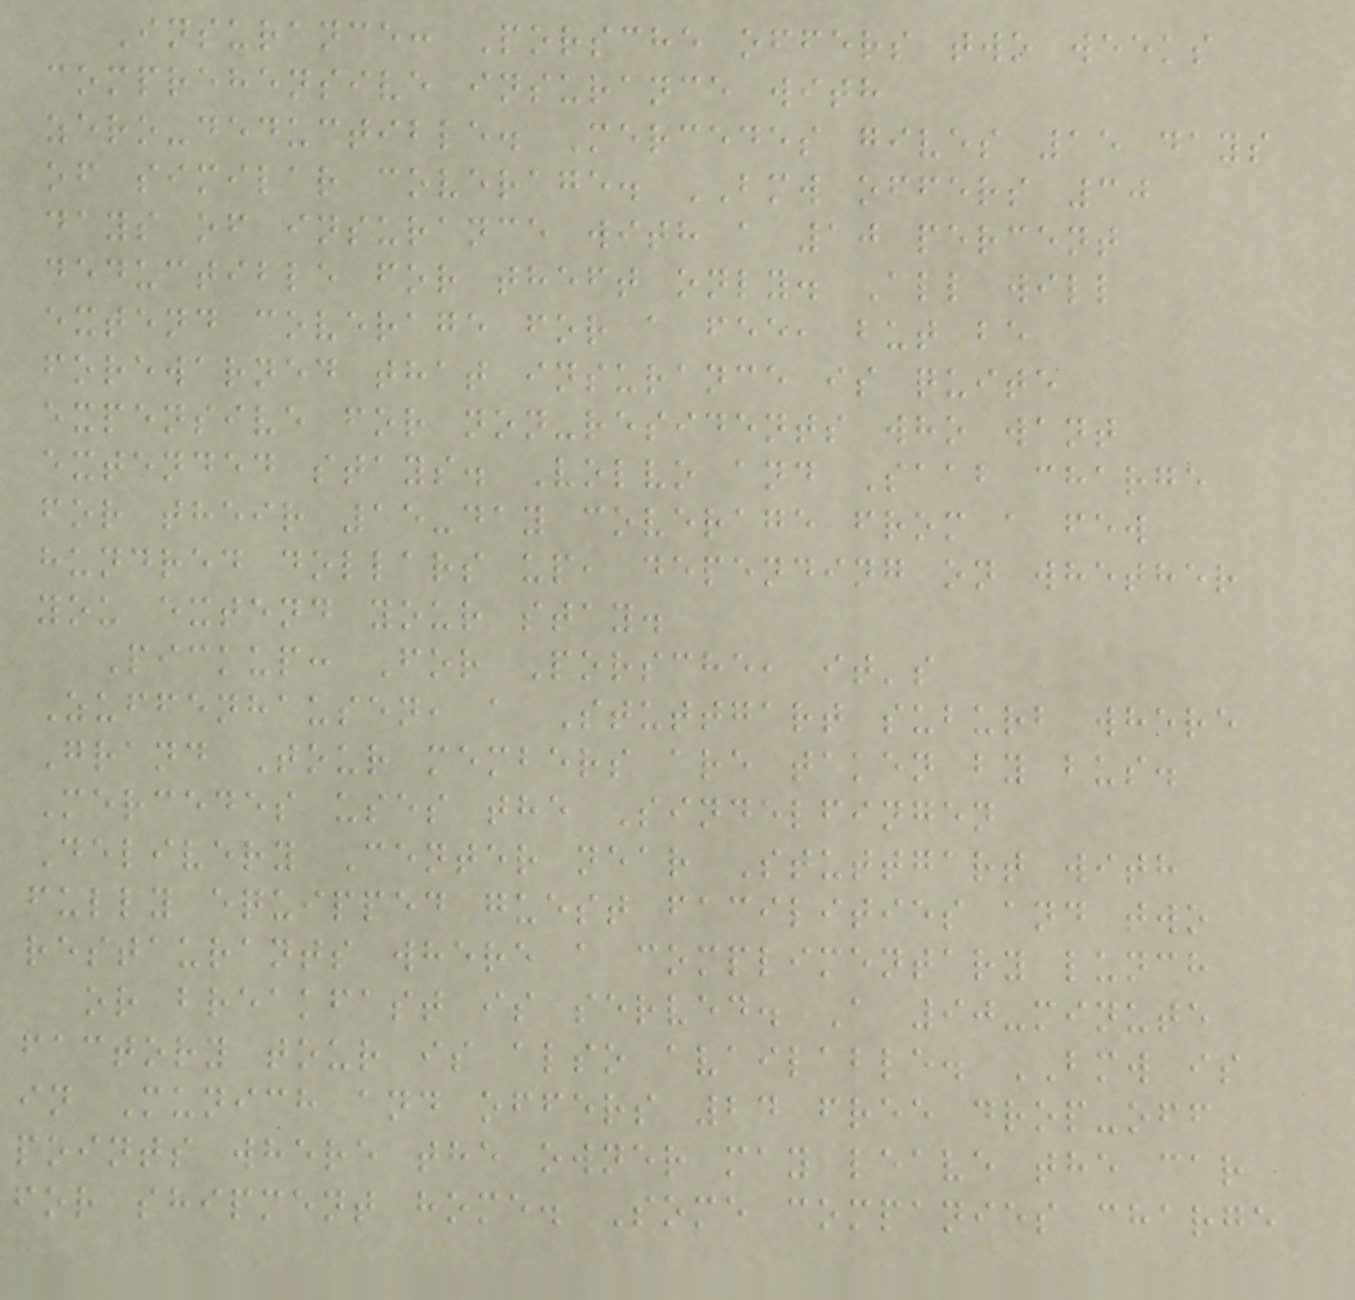Insurance: Porsche offers two weeks
comprehensive insurance with
zero-deductible. Mercedes gives 15 days
of similar coverage. BMW offers 30
days of insurance with a 10 percent
deductible for theft only. All will
extend coverage for a fee, but be
forewarned that insurance is quite
expensive for non-residents who want
extended stays. Volvo and Saab charge
for their 15-day coverage from a few
hundred dollars up, depending on whether
you extend your stay.
Pickup: For Porsche, it's
Zuffenhausen, a Stuttgart suburb where
Grand Tour members are taken by bus.
Mercedes uses the Sindelfingen
Delivery Center near Stuttgart with
fully equipped guest facilities and two
restaurants where a complimentary lunch
or breakfast is served. A 90-minute
factory tour is also available. BMW is
in Munich and offers 24 free drop-off
points where the owner may leave the car
for shipment home. Some companies charge
